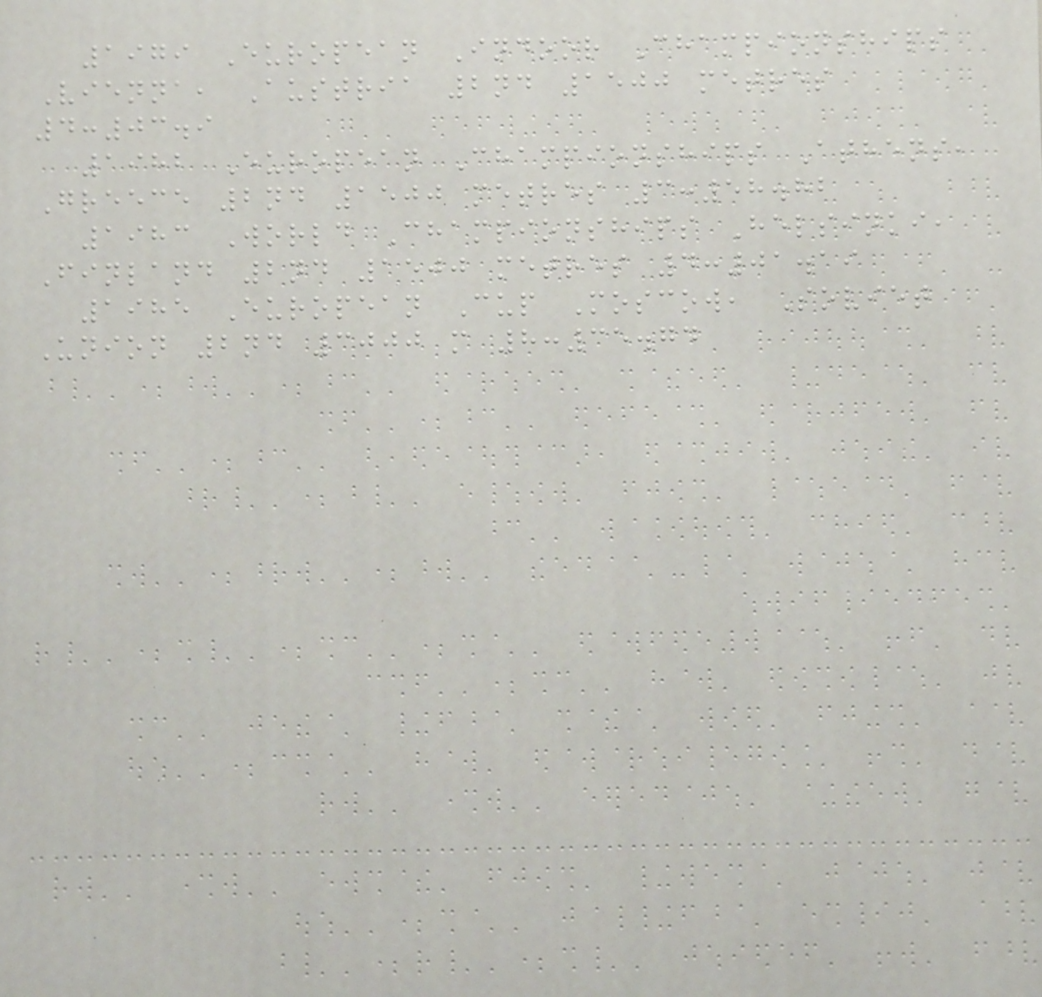1979 European Indoor Championships
Vienna, Austria 2nd 1500 metres
4:03.9
1982 European Championships Athens,
Greece 2nd 1500 metres 3:58.82
1983 World Championships Helsinki,
Finland 2nd 1500 metres 4:01.19
1985 European Cup Moscow, Soviet
Union 2nd 3000 m 8:35.74
